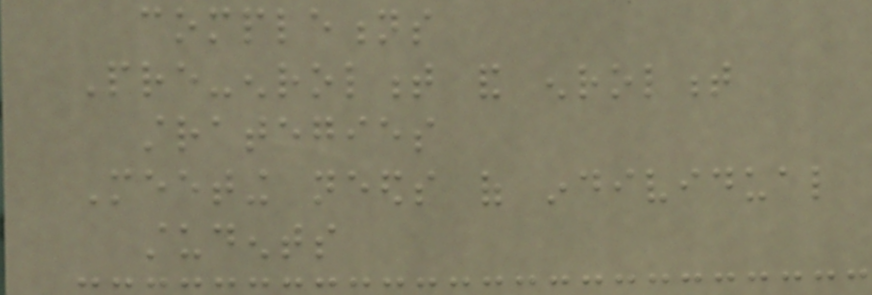completions
Pre-enrolment and enrolment
strategies
Meeting needs of individual
students
